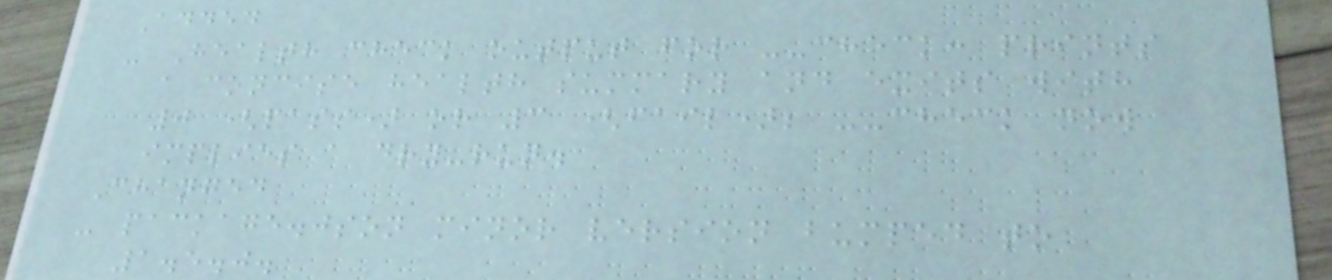Added
- Health check output for --check: prints
a concise health summary and exits with
0 (pass) or 3 (fail); --check now
implies a dry-run.
Changed
- package.json minor version bumped to
1.5.0.
